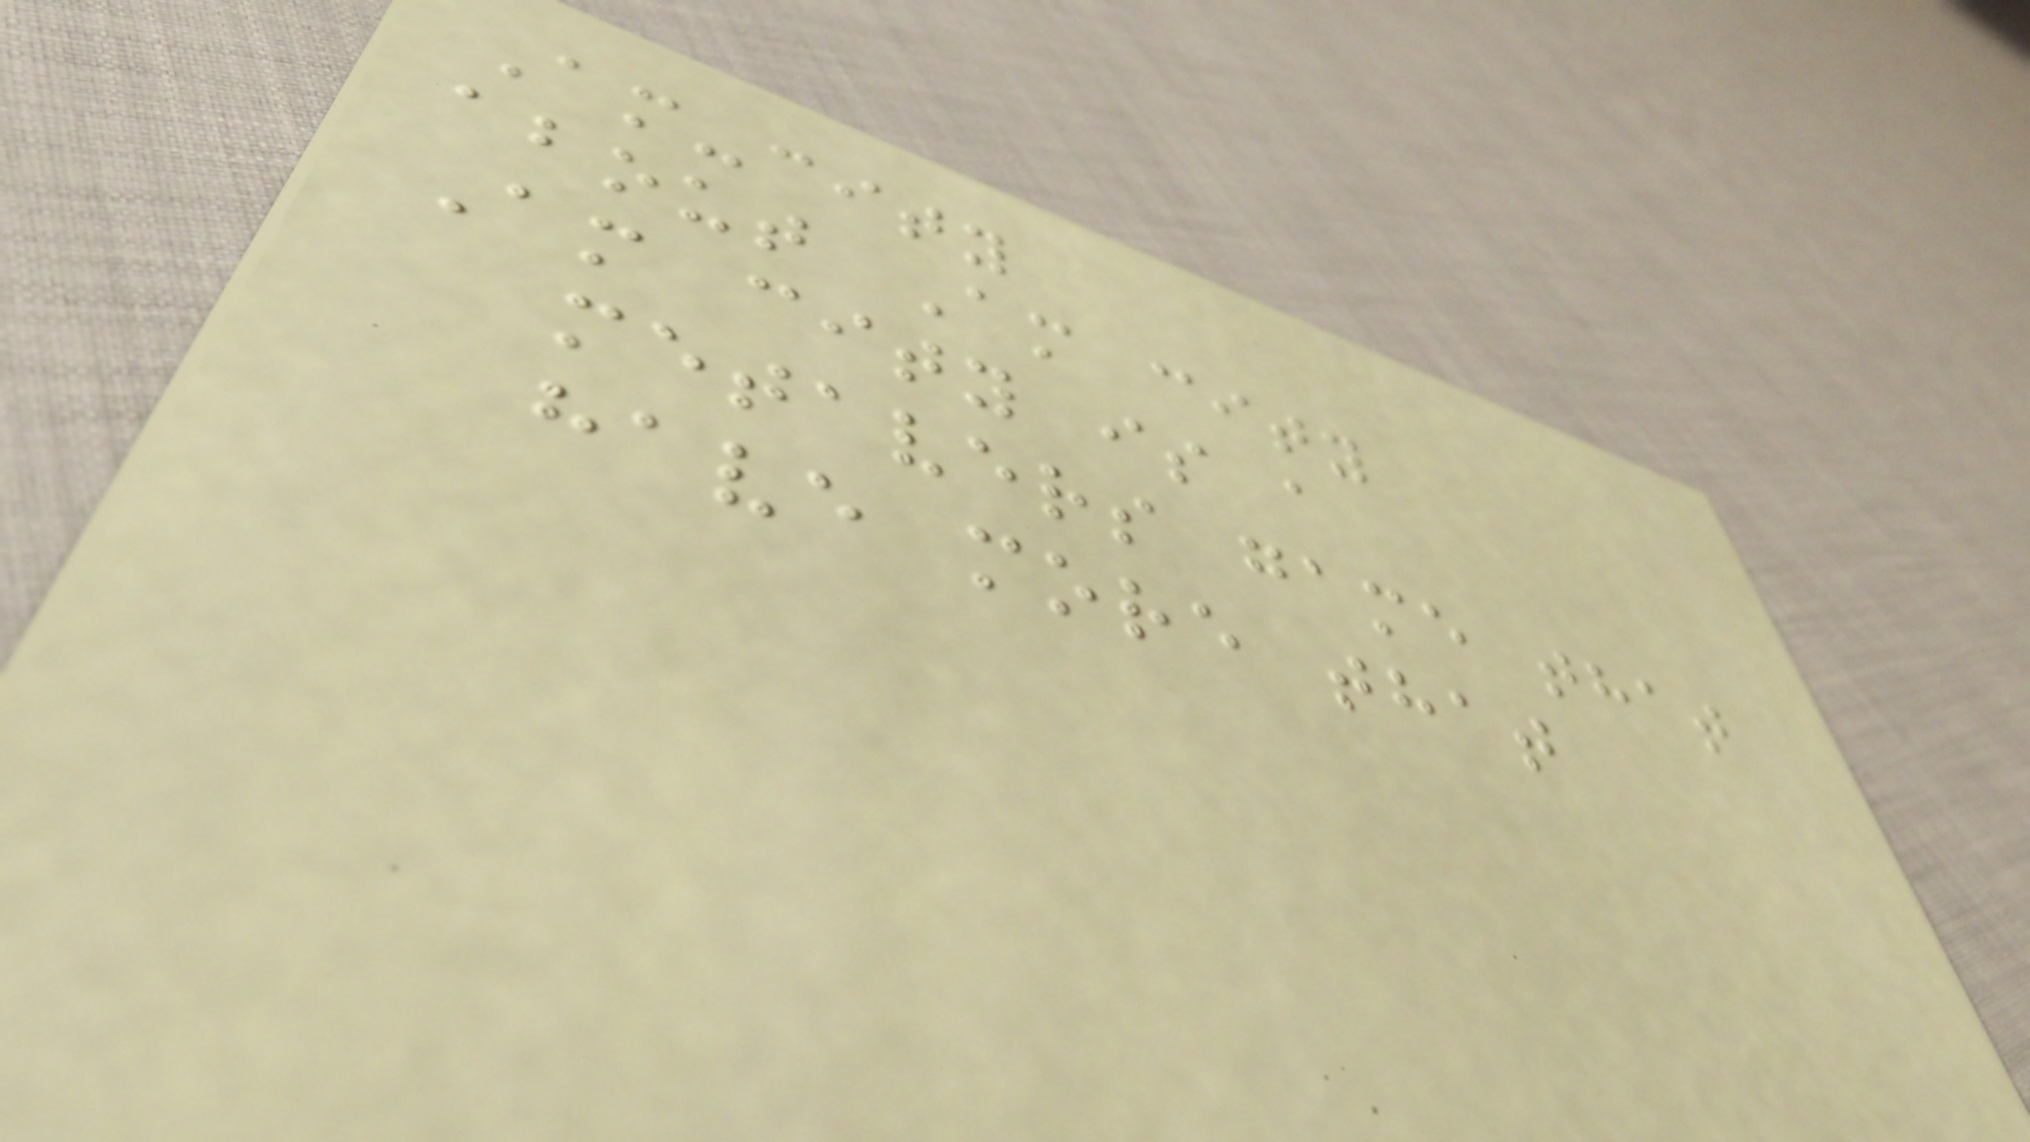Am-city
about Am city
Am city is a
metavers game that
have more that
